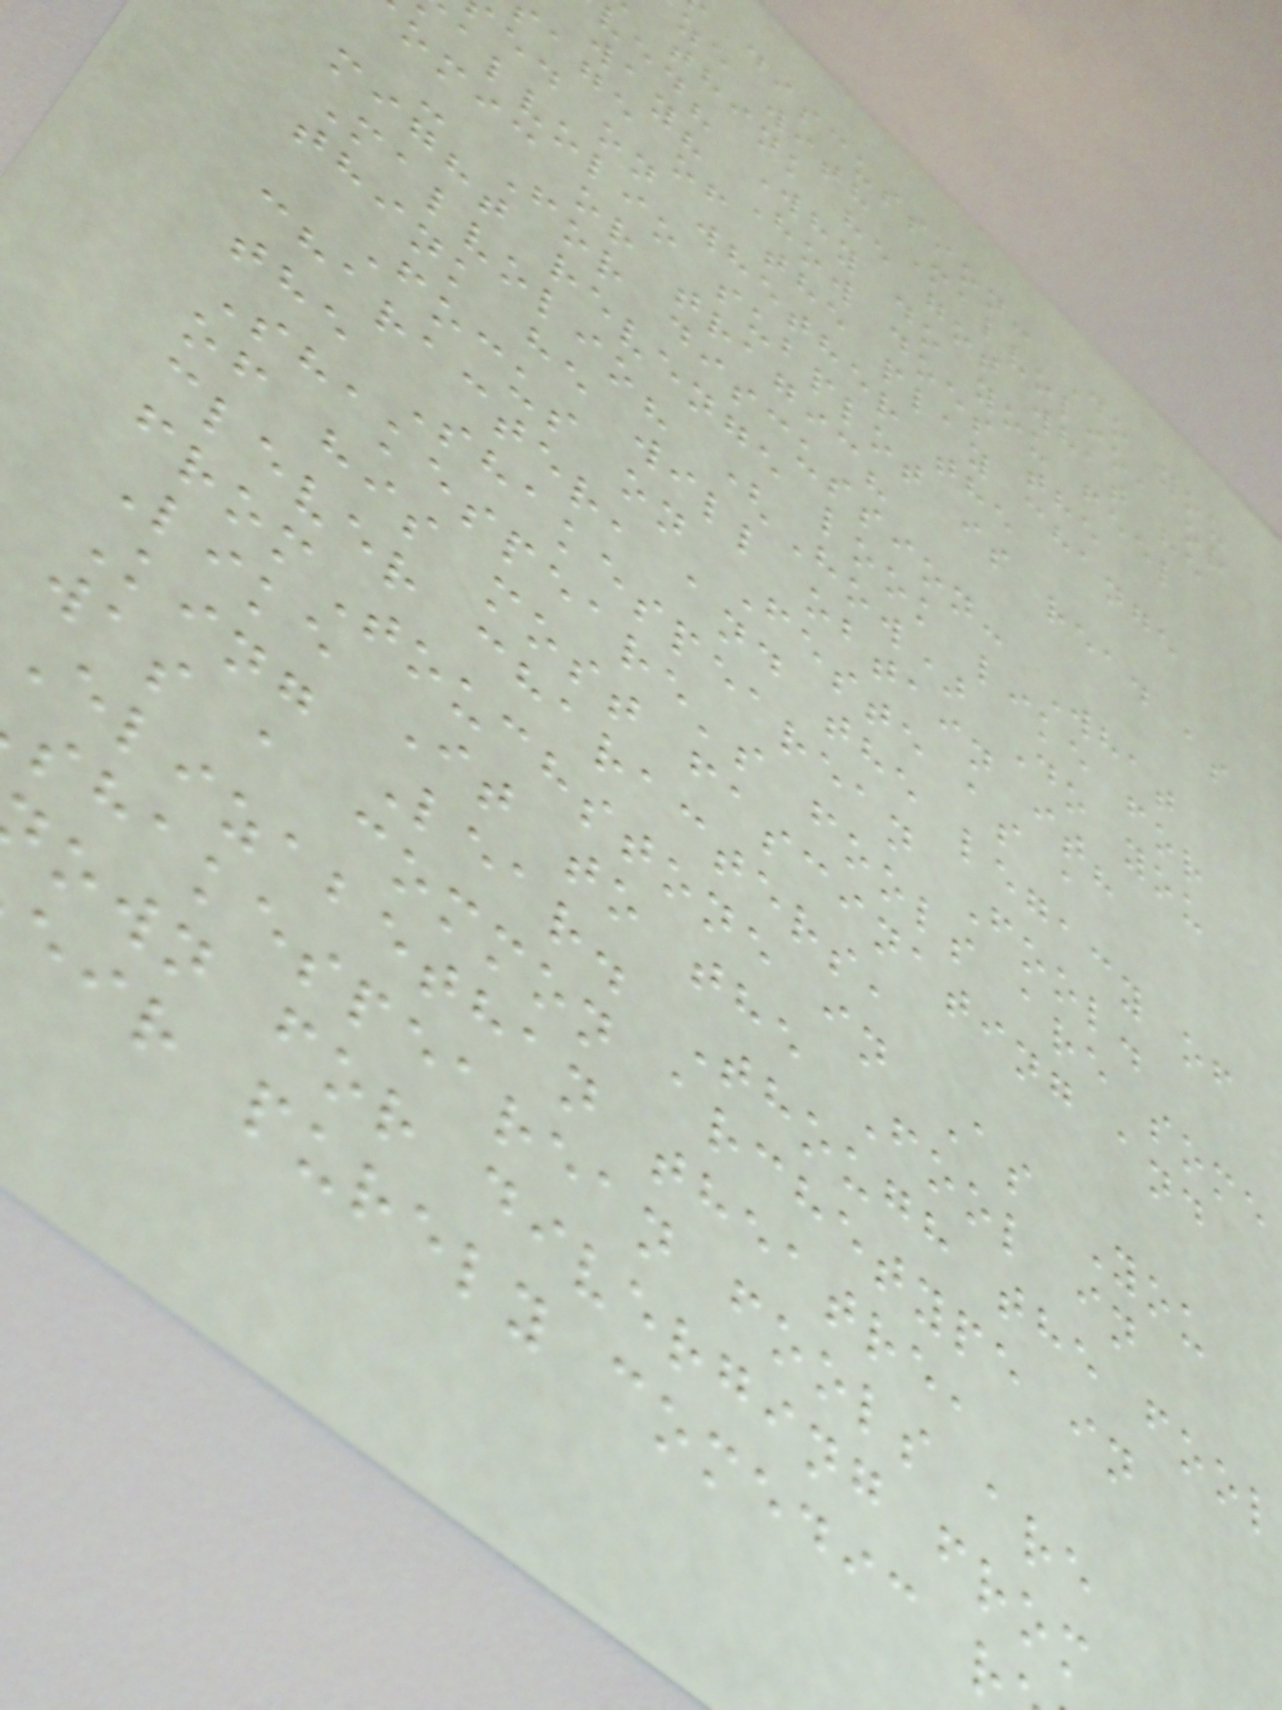discussion: Do you
ze with Malvolio, or
think he got what he
ved? Why do you feel
way? How does the
age of the play change
ed on whether the
alvolio subplot is read as
omic or tragic?
- For discussion: What
might revenge look like for
Malvolio? (How) Do you
think he will obtain it?
Focus on Feste as a
character, and the legacy of
the Shakespearean Fool.
Shakespeare's fools are some
of his most fascinating and
clever characters,
fromTouchstone in As You
Like It to the Fool in
King Lear. Though the fool
was a common archetype in
Elizabethan theatre,
shakespearean fools are
own for diverging from
eir purely comedic r
